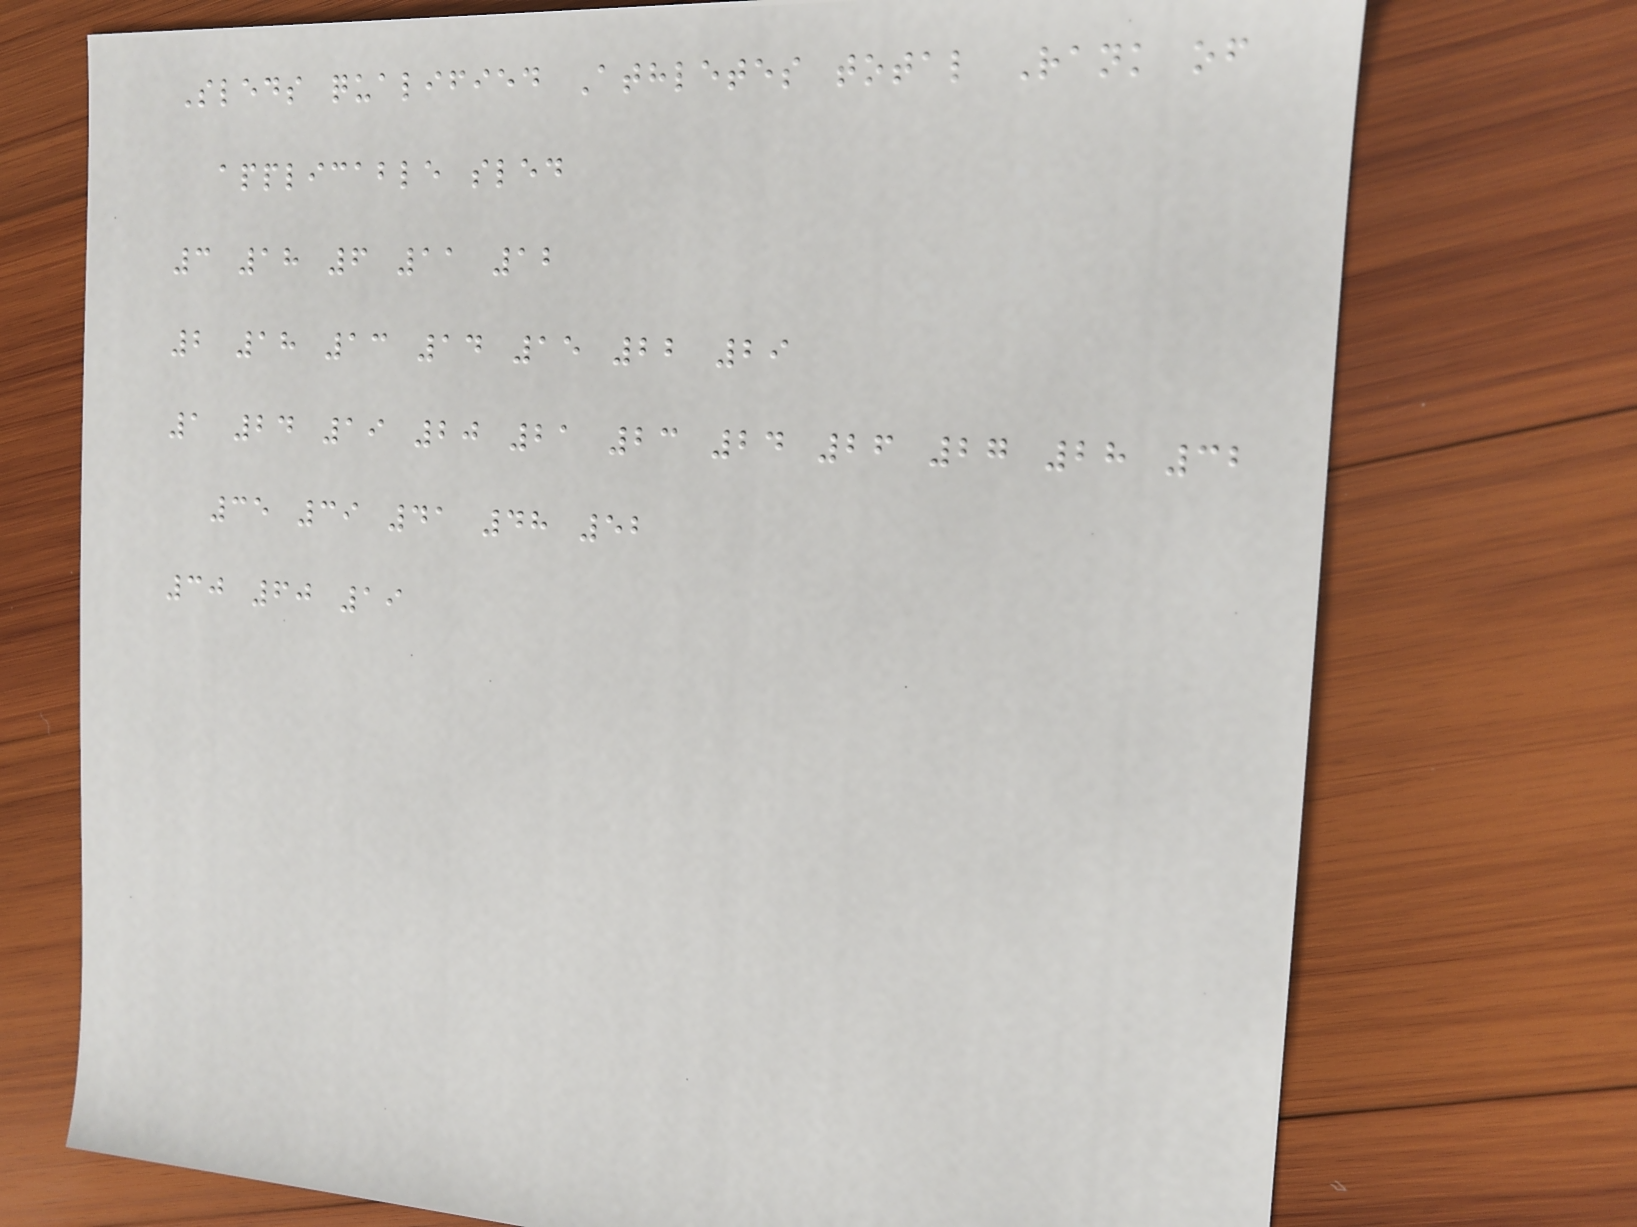Sleds qualified Athletes total Rank of
applicable sled
3 18 6 11 12
2 18 13 14 15 22 29
1 24 19 20 21 23 24 26 27 28 32
35 39 41 48 52
30 60 19
